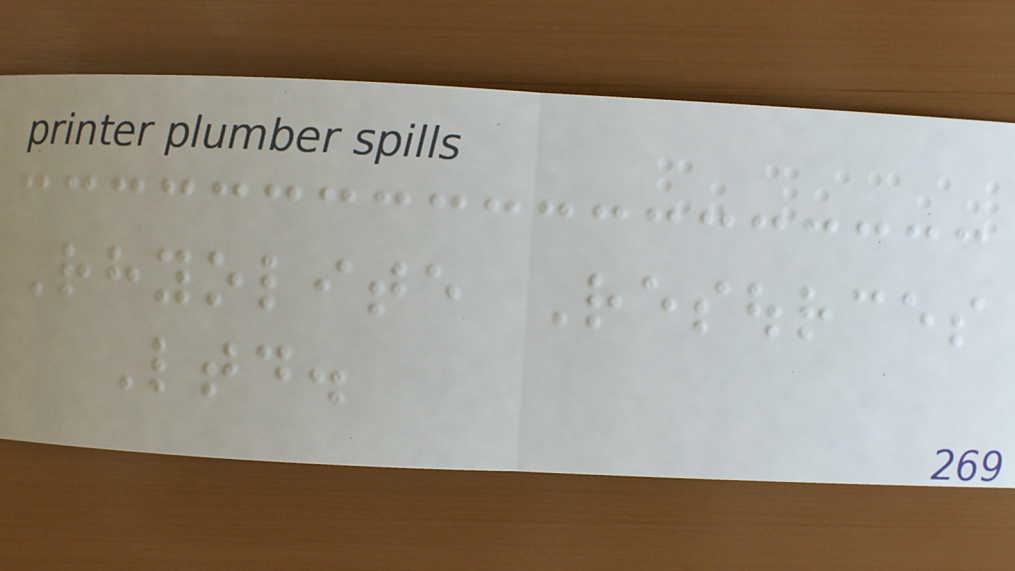Rhyolite Resources
Ltd.
